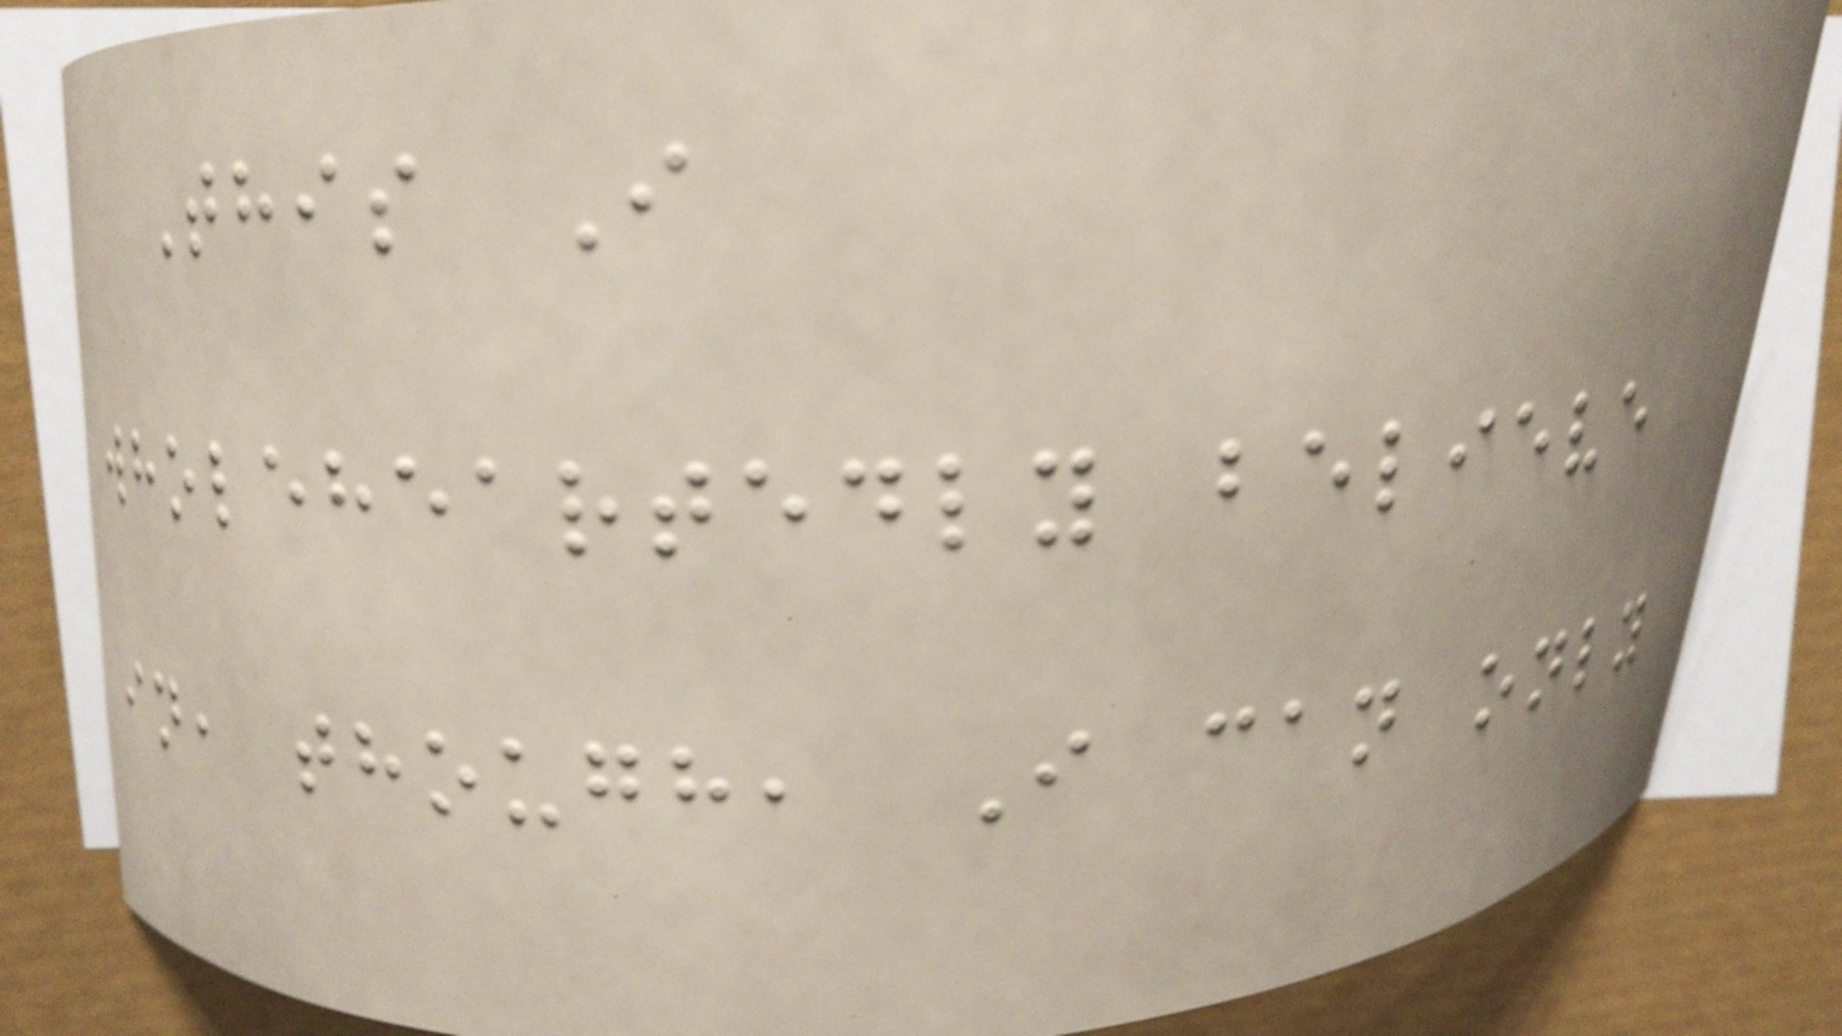This I
wholeheartedly believe
in, though, I can only
